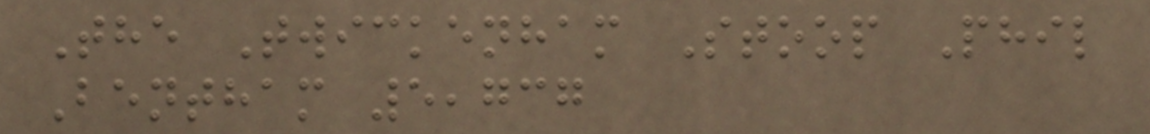The Twickenham Stoop Phil
Bentham 5,737
